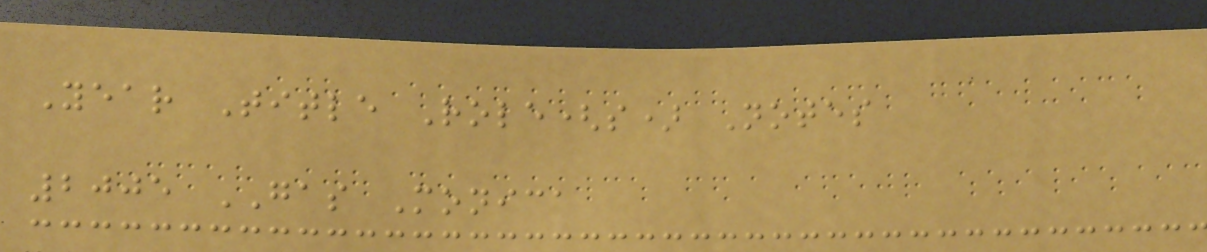Year Title Role(s) Notes
2005 GAS Monica
